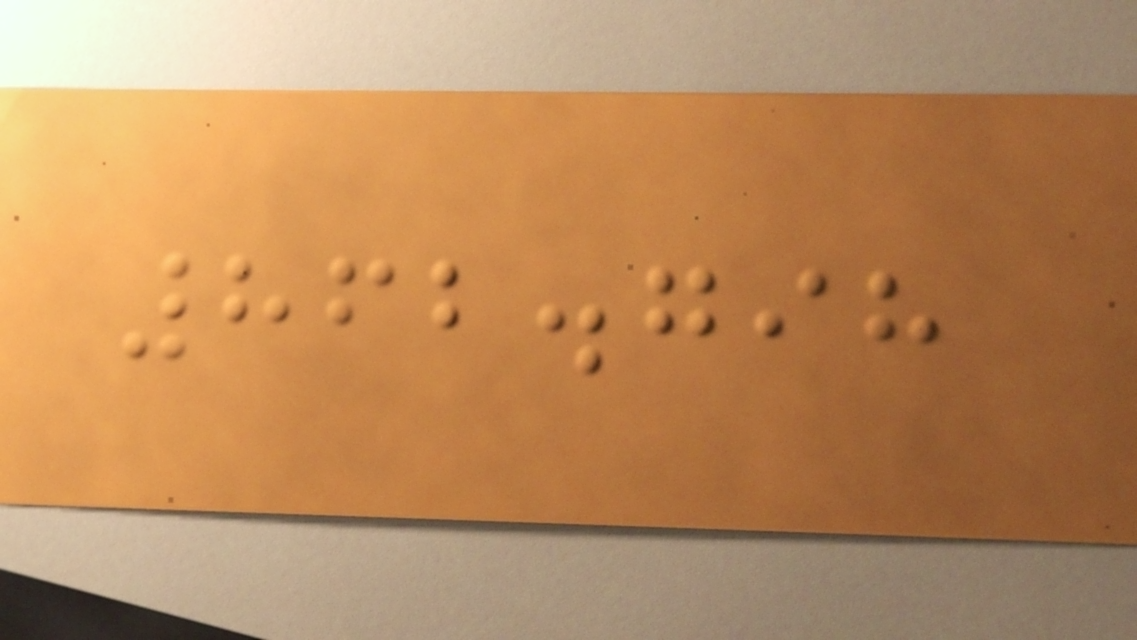862.798
